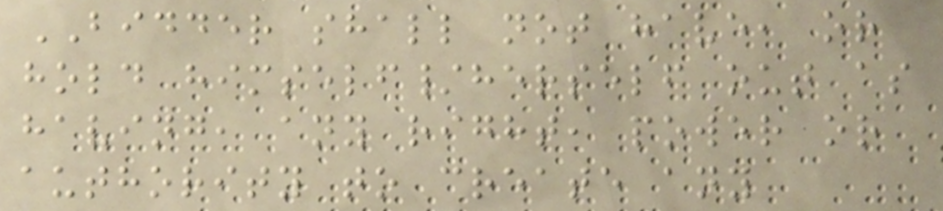BIDDER shall not have, or
hold himself/herself out as
having, any right, power or
authority to create any
